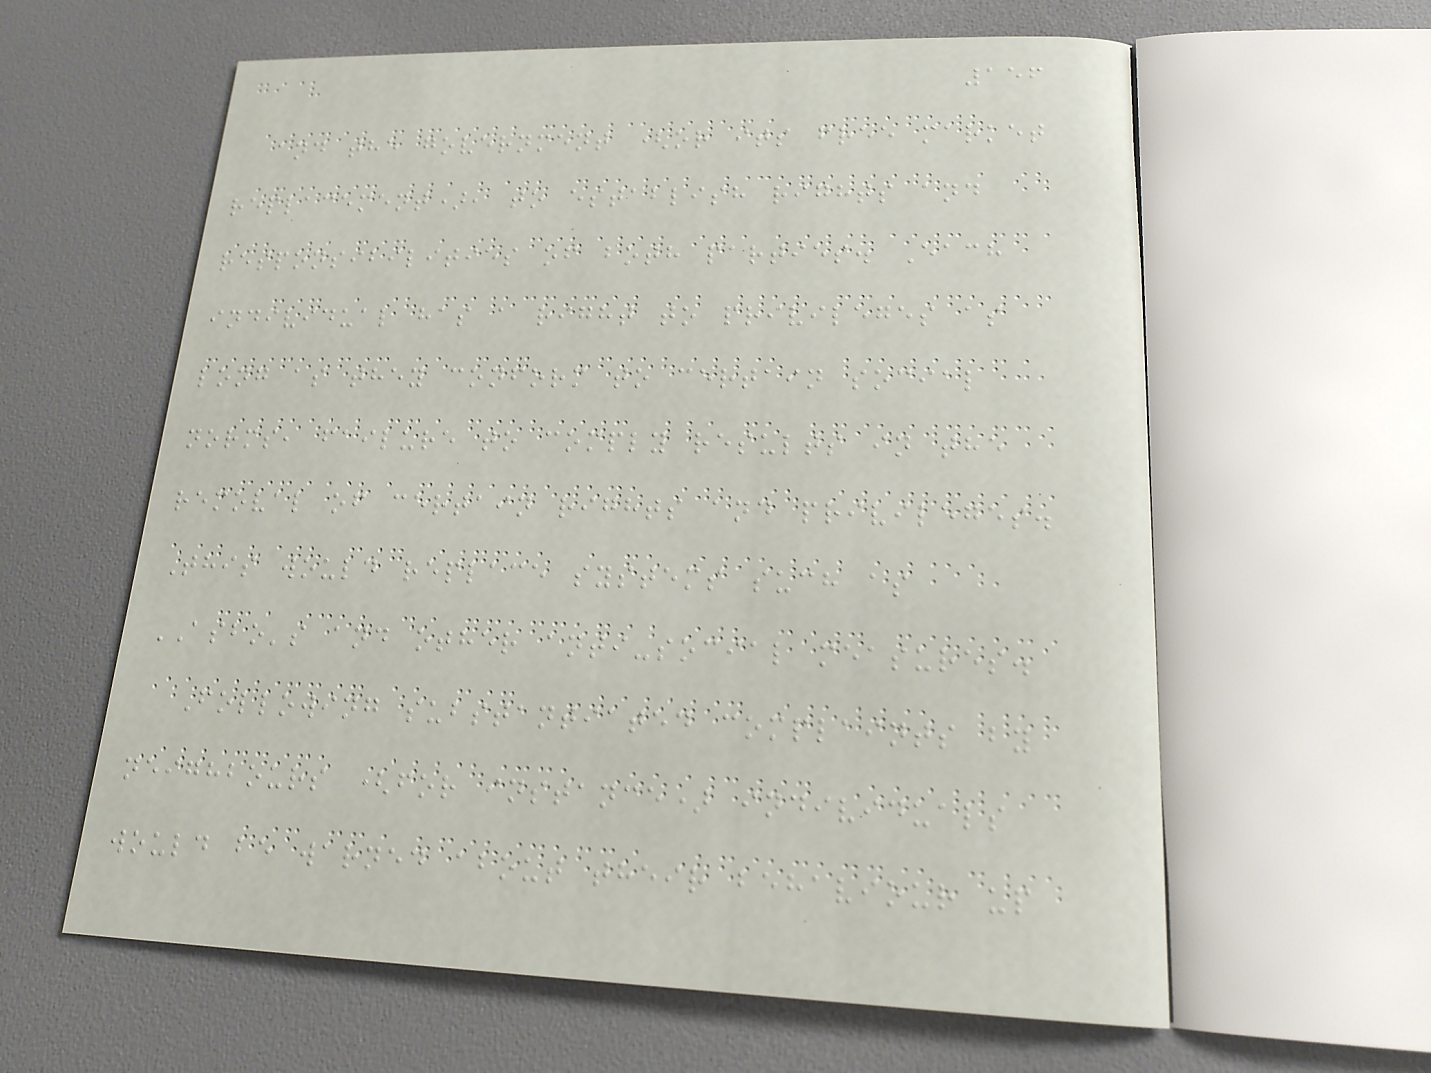156
and the government (or its free market
replacement), to establish rights and
responsibilities of both parties. Each
individual has a right to privileges as
long as they conform to certain social
norms, failure to comply results in the
removal of certain rights and privileges.
This would replace systems such as
ASBO's and other anti-social measures.
Following substantiated complaints by
neighbours (for instance) individuals
would be warned about their behaviour up
